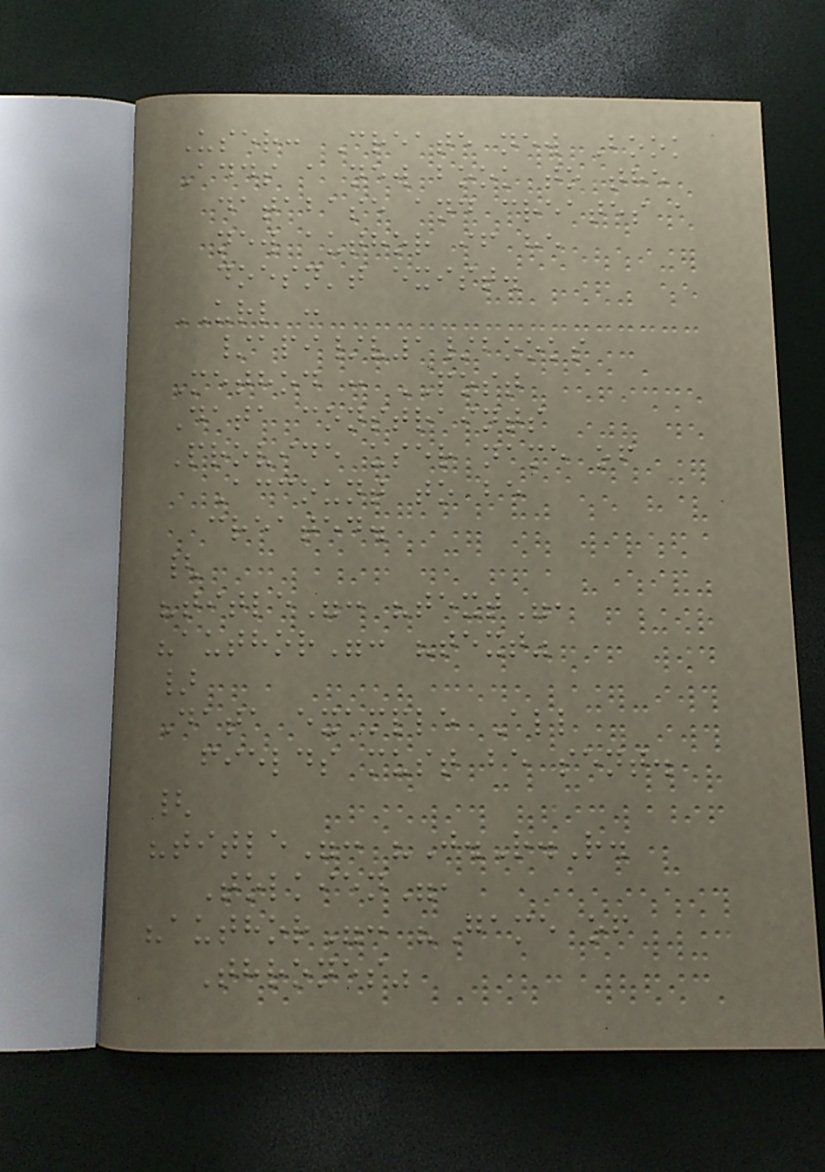User: Create new Book
Adds a new book to the
database and creates a
new author if he
doesn't exist.
URL :
/api/v1/books
Method : POST
Data constraints
Provide user name of
Account to be
created.
{
"title": "text",
"author": "text"
}
Data example All
fields must be sent.
{
"title": "J.R.R.
Tolkien",
"author": "Game of
Thrones"
